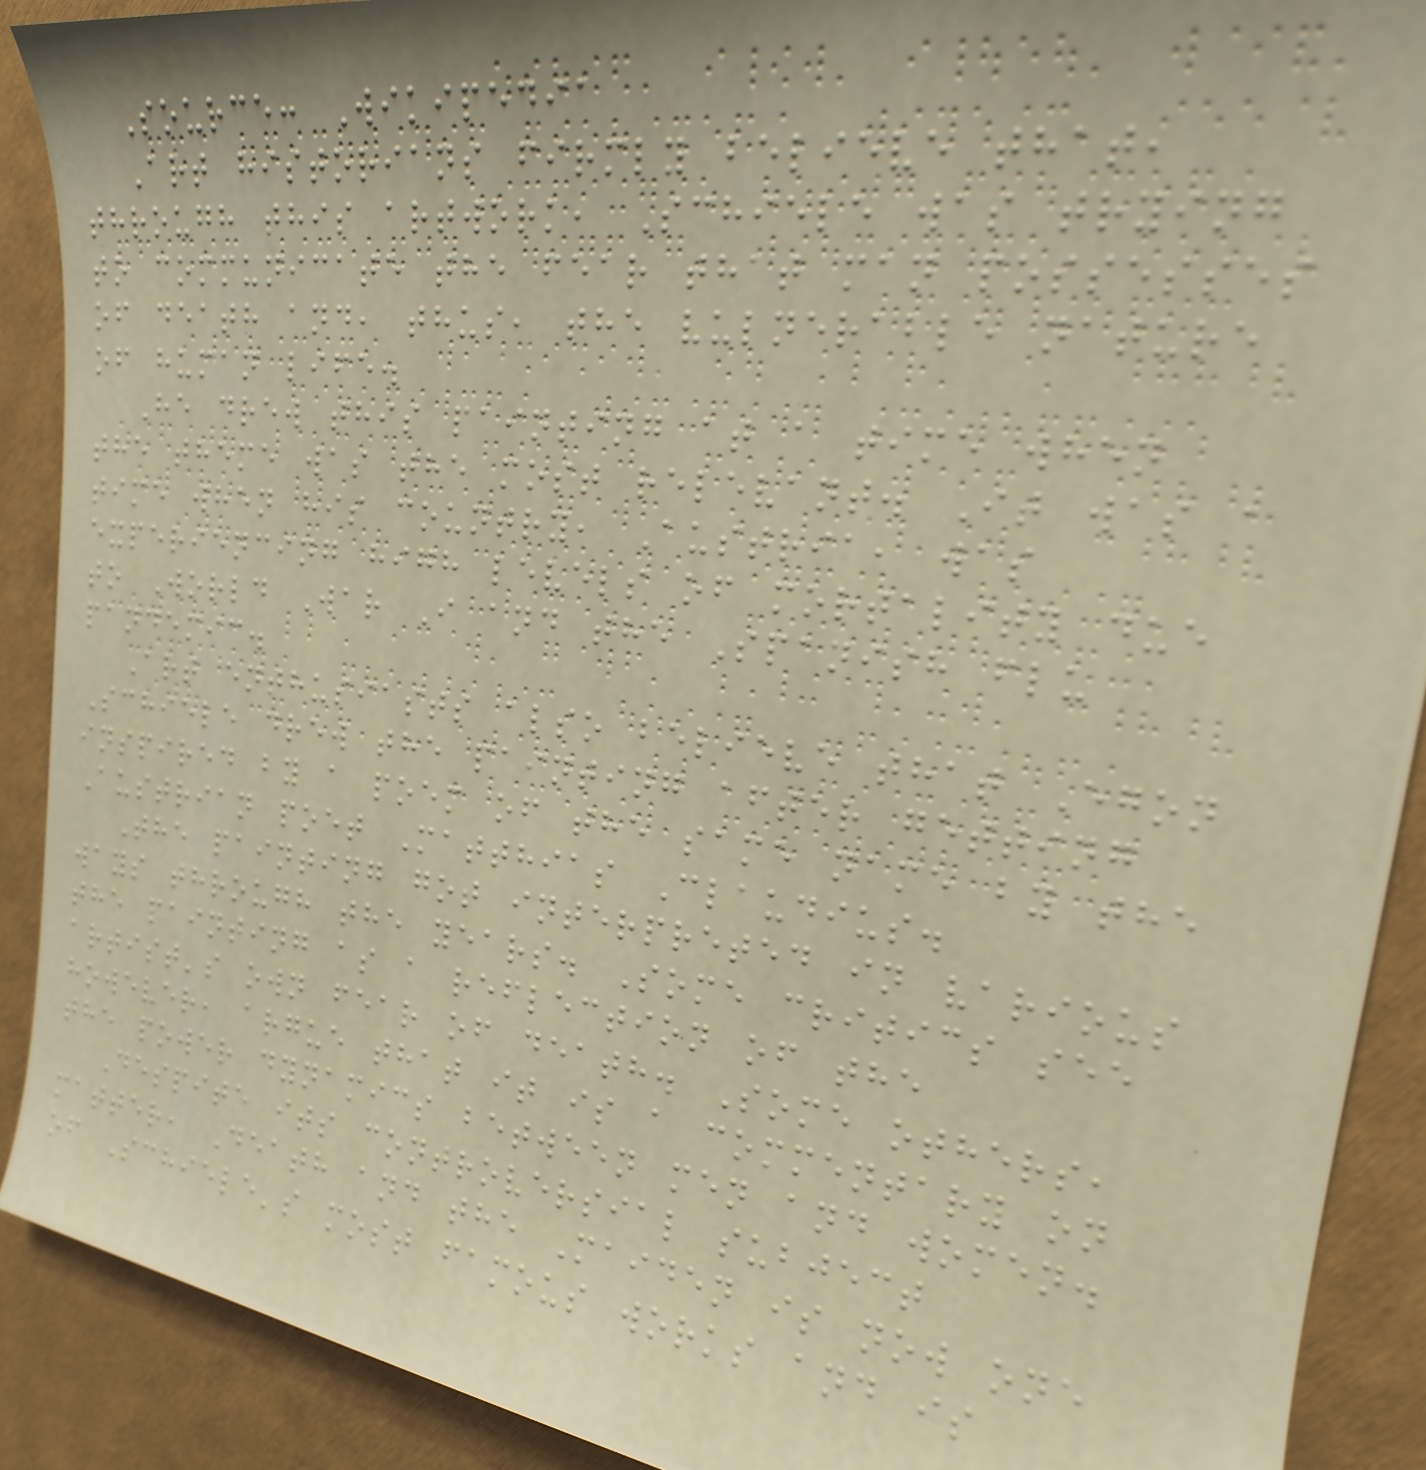Source: Wikipedia
Art historians firmly believe that,
through this artwork, Schiele was trying
to communicate the fear that man possesses
of death and, thus, the vulnerable nature
of human life.
He drew this painting at a time when
the theme was the most relevant. It was a
time when his country, Austria, was
experiencing high levels of mortality due
to World War I and the Spanish flu
pandemic.
Art enthusiasts also believe that Egon
Schiele drew the painting after getting
inspired by a poem of the same name by the
Austrian poet Matthias Claudius.
The painting got interpreted in various
ways through the years. Some critics see
the painting as a reflection of the
artist's own fear of death. Some others,
however, argue that it is a commentary on
the power dynamics between men and women.
Despite its controversial subject
matter, Death and the Maiden is now one
of Schiele's most famous works and is
